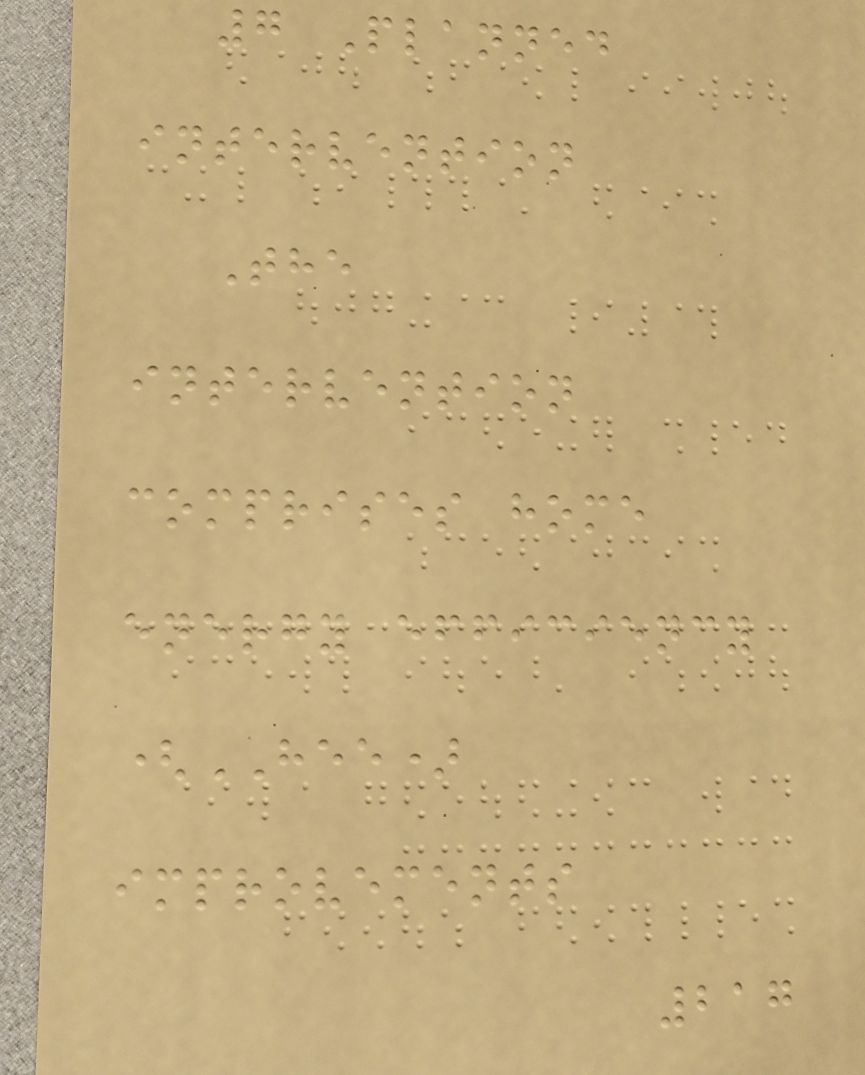7 Planned
intervention
The
intervention
comprises home
energy efficiency
(HEE)
improvements
217
